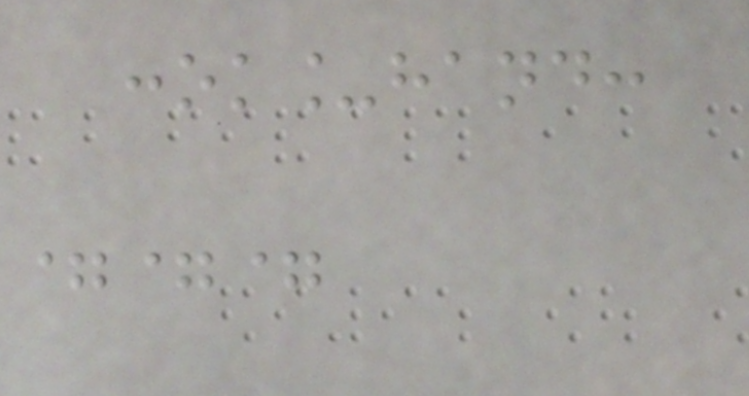:ok_hand:
===
